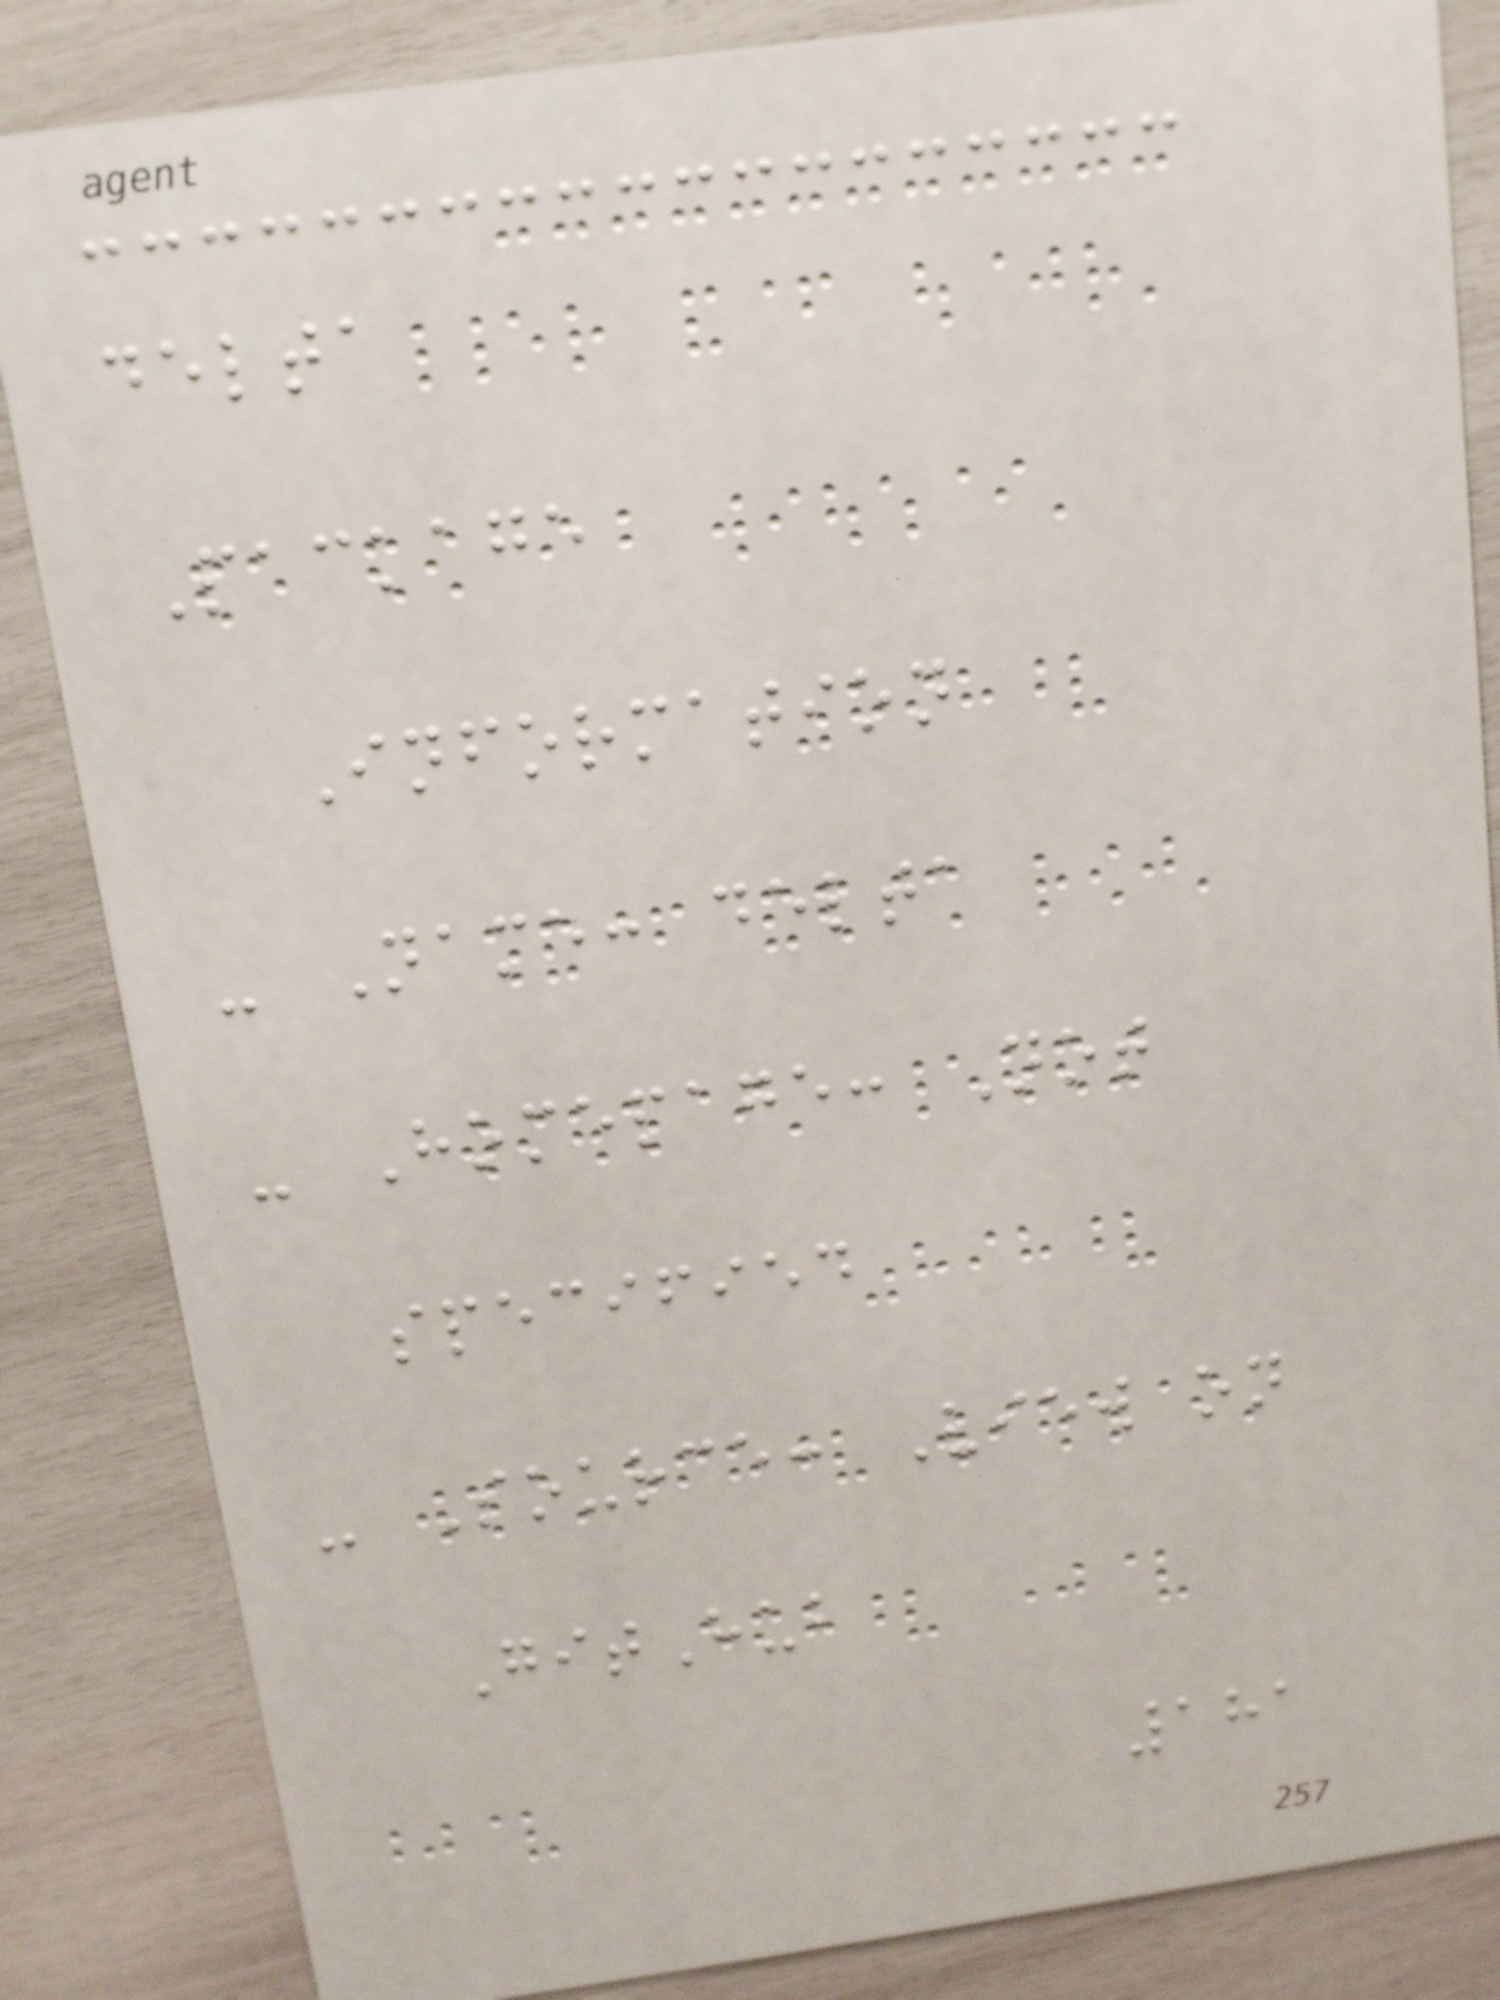delta
Package
Information
- Name: delta
- Homepage: Not
specified
- Source: View on
GitHub
181
